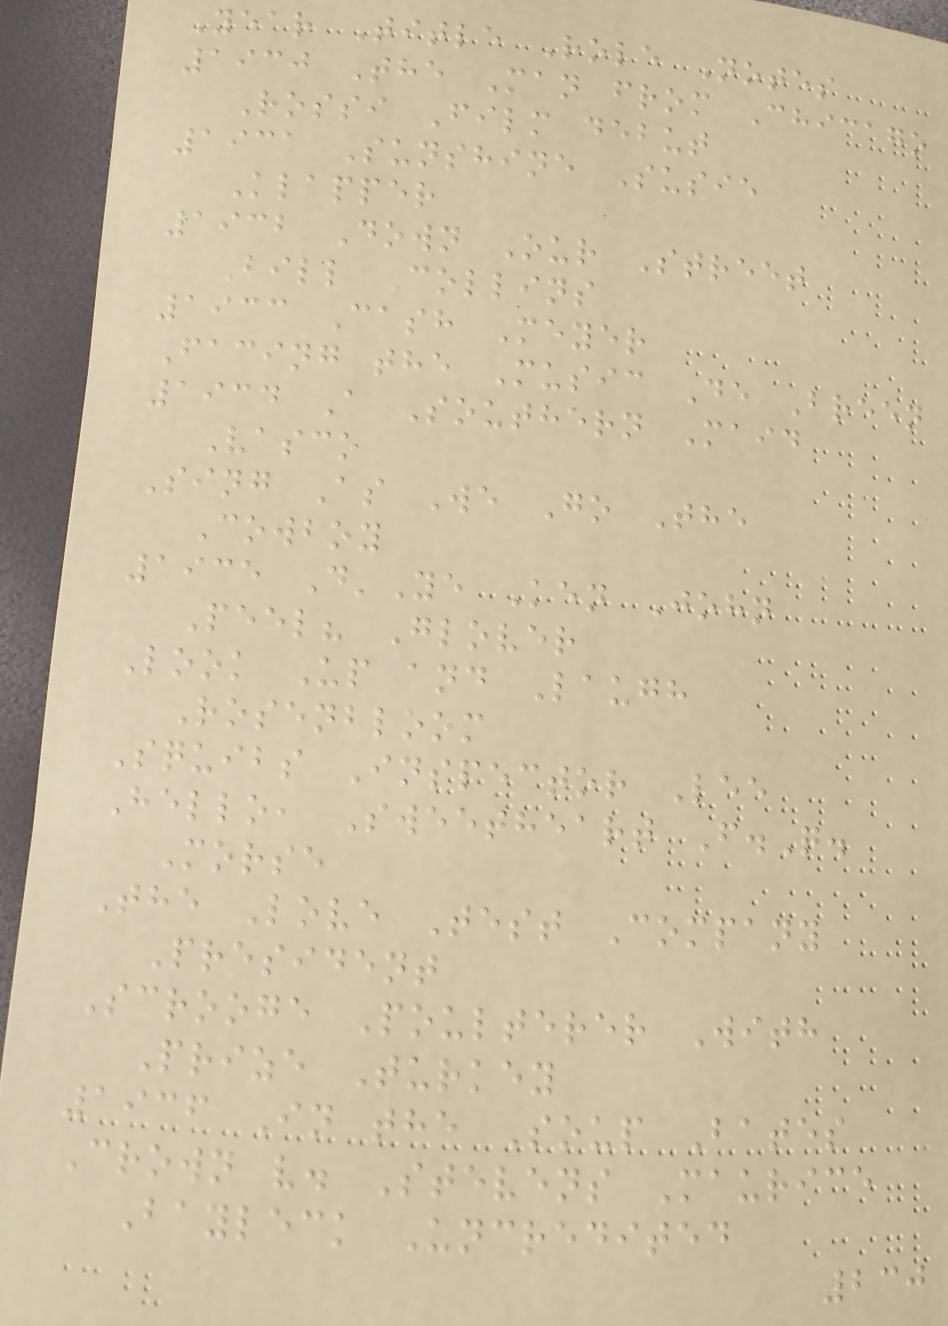Year Title Role Notes
1930 The Man from Chicago
Rossi Film debut
1931 Sunshine Susie
Klapper
1932 Down Our Street
Bill Collins
1933 Cash Meyer
Facing the Music De Breen
1934 A Southern Maid
Vasco
Sing As We Go The
Cowboy
1935 D'Ye Ken John
Peel? Glover
Look Up and Laugh
Rosenbloom
Squibs Inspector Lee
Hello, Sweetheart F.Q.
Morse
The Love Test Company
President
Scrooge Poulterer With
Prize Turkey
1936 In the Soup Bates
Crown v. Stevens Maurice
Bayleck Uncredited
230
